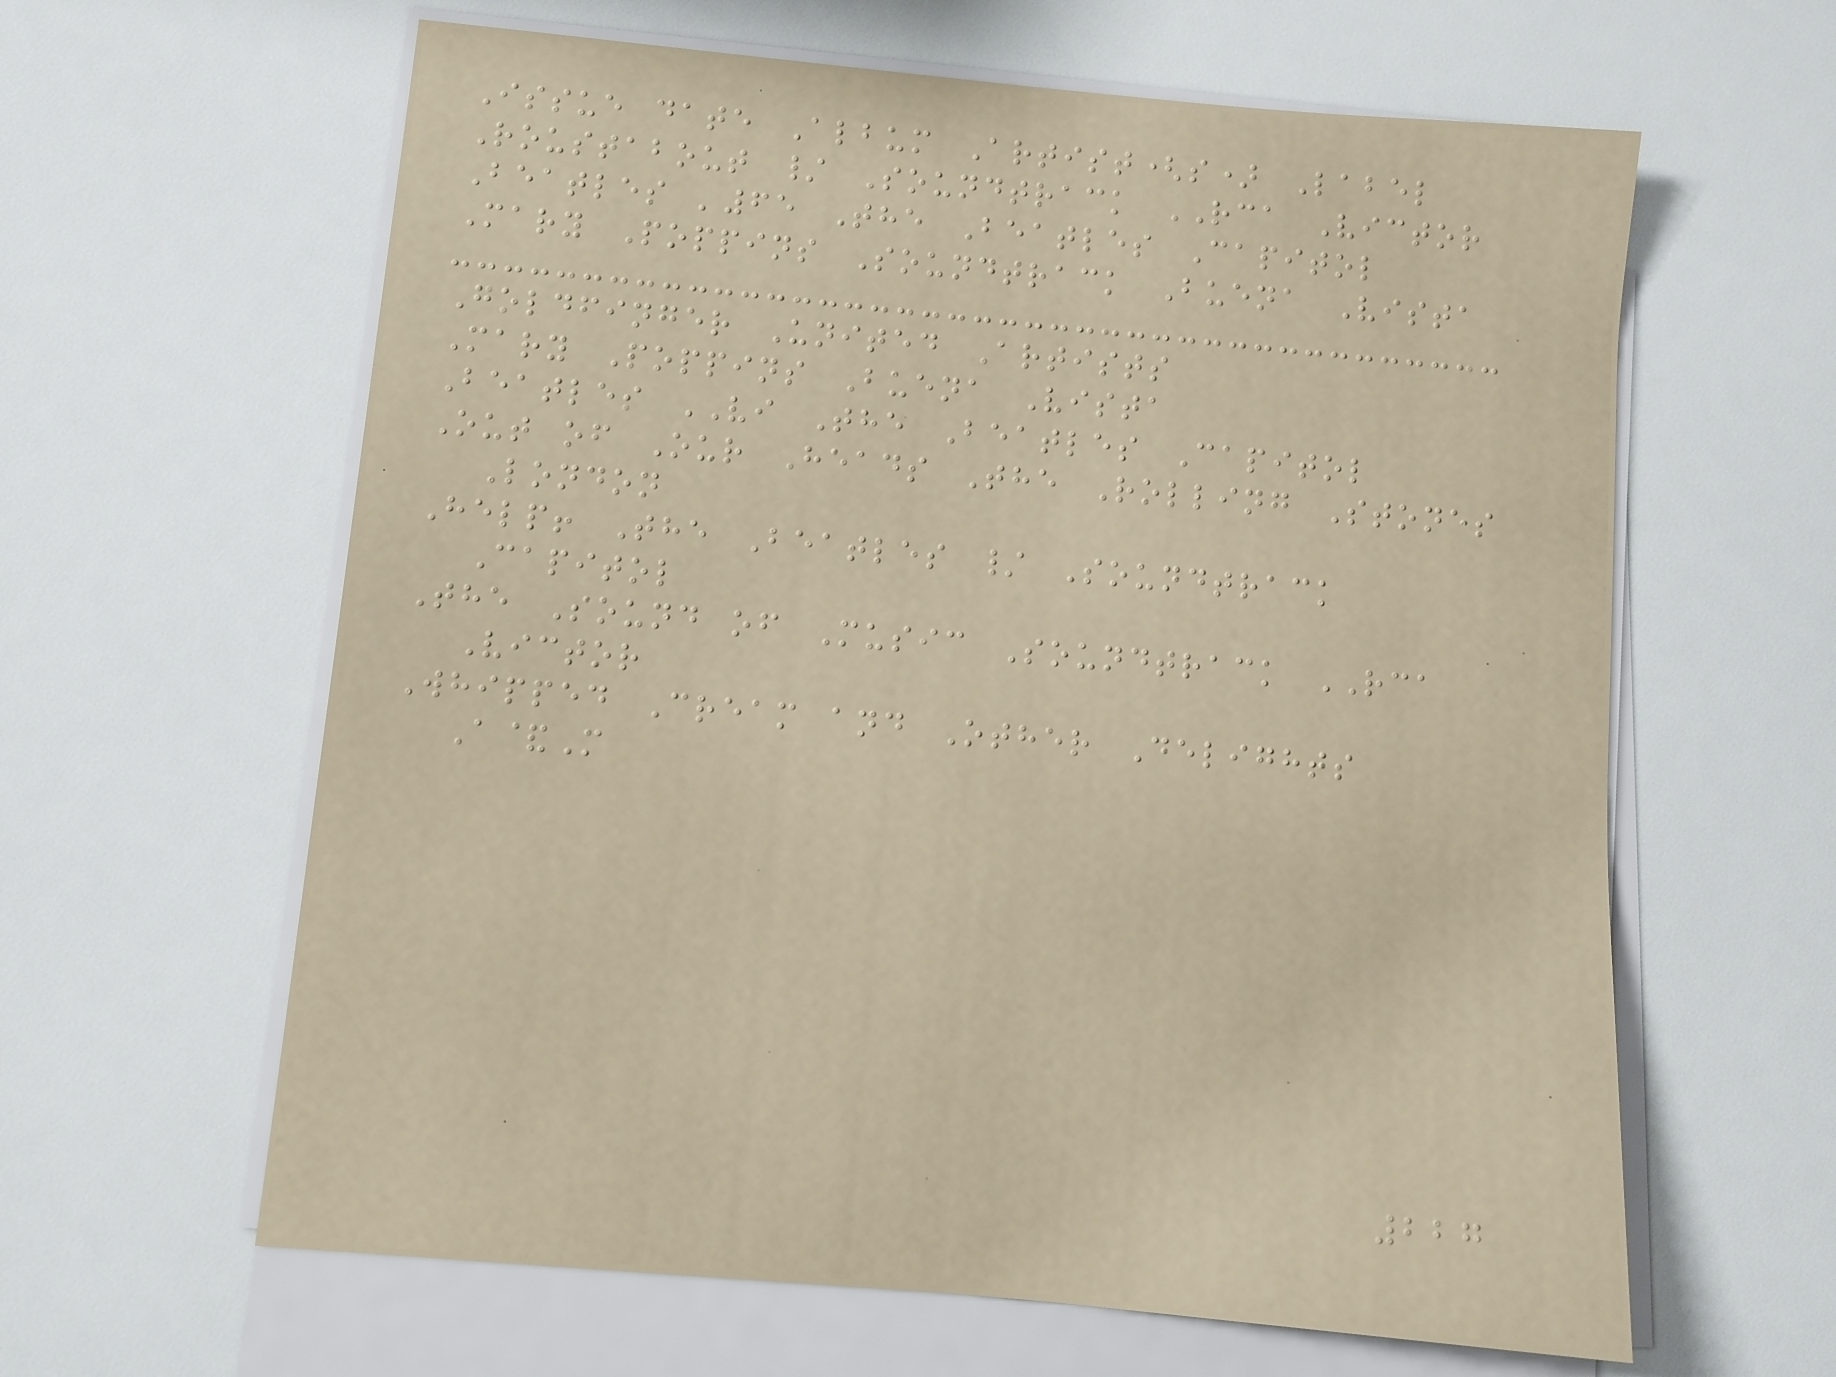Issue date Album Artist(s) Label
Roustabout / Soundtrack RCA Victor
Beatles '65 The Beatles Capitol
Mary Poppins Soundtrack Buena Vista
Goldfinger United Artists
Mary Poppins Buena Vista
Beatles VI The Beatles Capitol
Out of Our Heads The Rolling Stones
London
Help! The Beatles / Soundtrack
Capitol
The Sound of Music Soundtrack RCA
Victor
Whipped Cream and Other Delights
A&M
227
